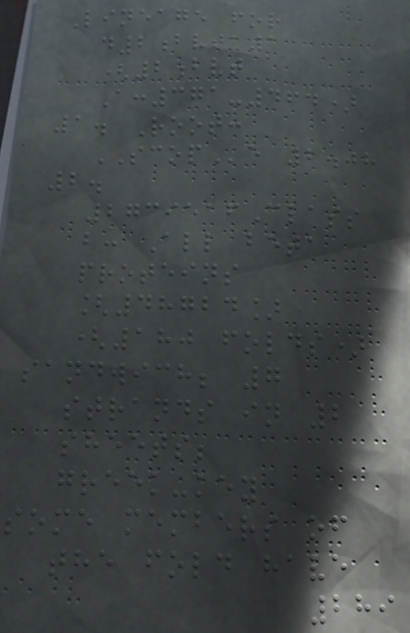Lineage for
d2bvta1
(2bvt
A:371-464)
1. Root:
SCOPe 2.08
2.
2739516Class
b: All beta
proteins
[48724]
(180 folds)
sandwich; 7
strands in 2
sheets;
greek-key
some members of
the fold have
289
